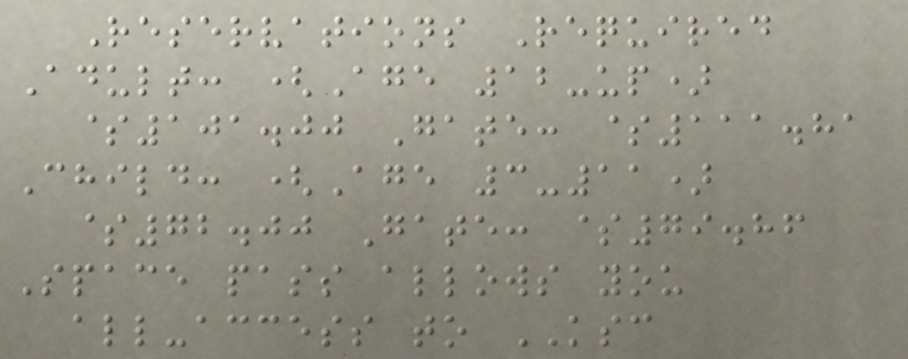Reservations Required
Adult: (Age 12-up)
$101.00 Gate: $111.81
Child: (Age 3-11)
$72.00 Gate: $79.86
Space pass allows you
all-access to KSC
